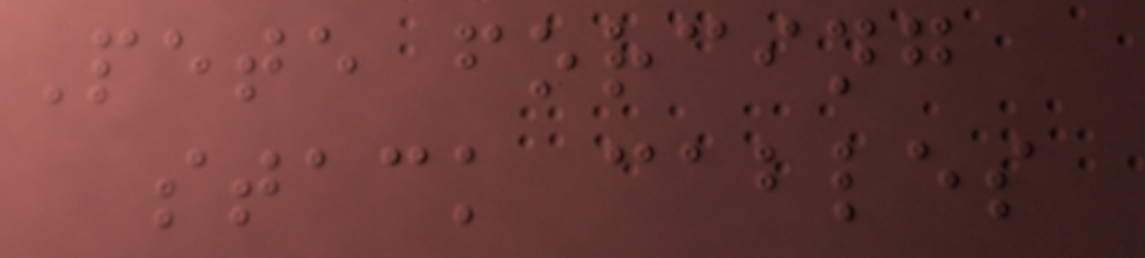Pete forcing
stack cables
